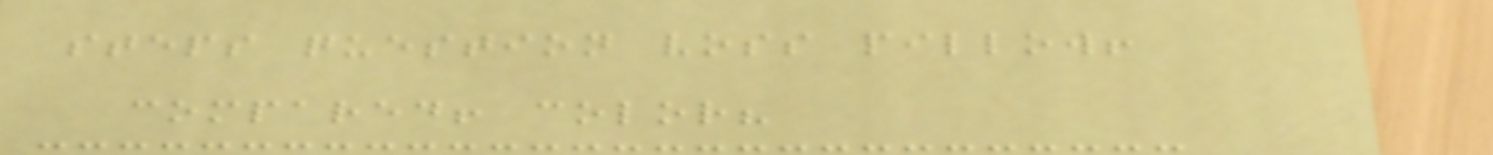steps question voss pillow!
compared! color?
